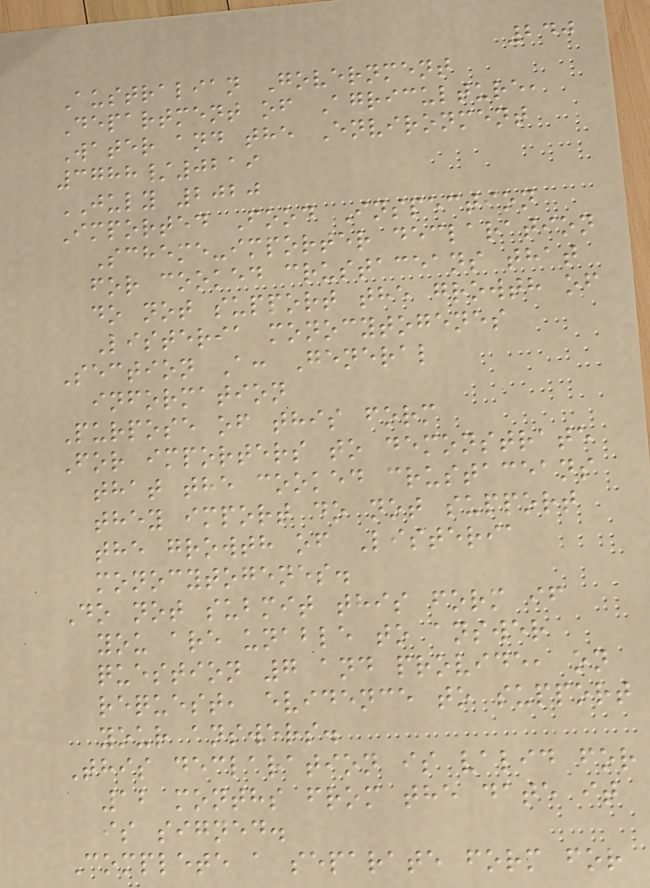240
Australian Government
Department of Agriculture,
Water and the Environment
3788/0219
JULY 2020
Imported Food Inspection
Scheme-importer declaration
for cooked crustaceans that
do not support the growth of
Listeria monocytogenes
Section A: General
information
Purpose of this form
For importers to demonstrate
that the cooked crustaceans
they import do not support
the growth of Listeria
monocytogenes.
Do not submit this form if
you are unable to answer
question 7 and provide, on
request, evidence to support
your answers.
This declaration is valid for
12 months from the date it
is signed.
Complete a separate form for
